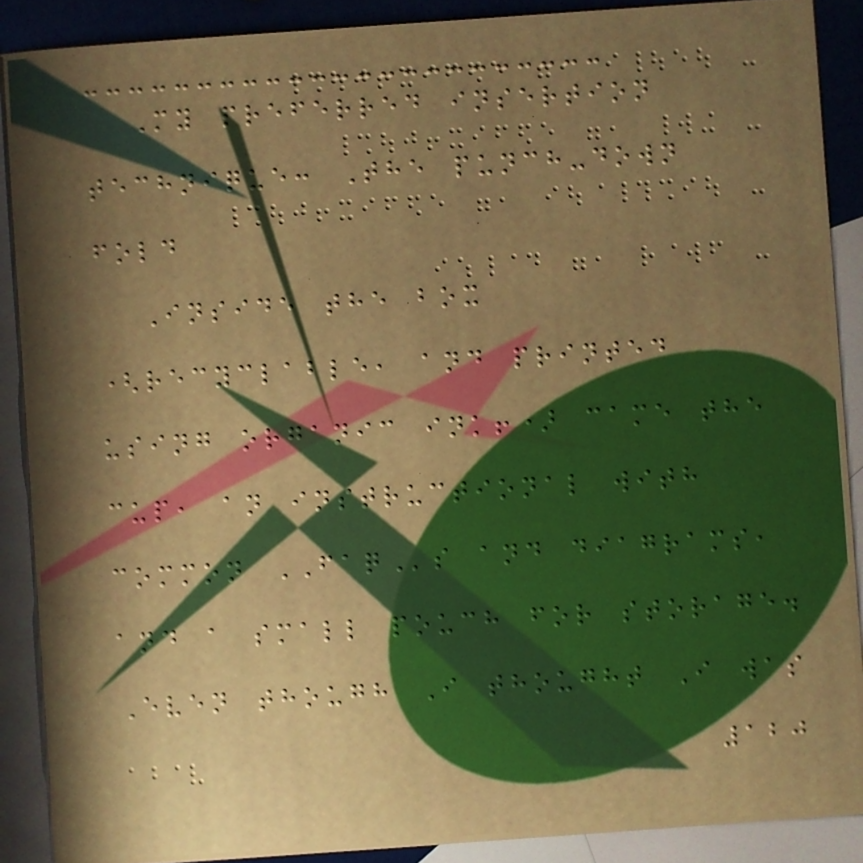My preferred insertion
technique: The punch-down
fold
Inside the box
(recyclable, and printed
using organic ink!) came the
cup, an instructional with
common FAQs and diagrams,
and a small pouch for storage.
Even though I thought I was
120
